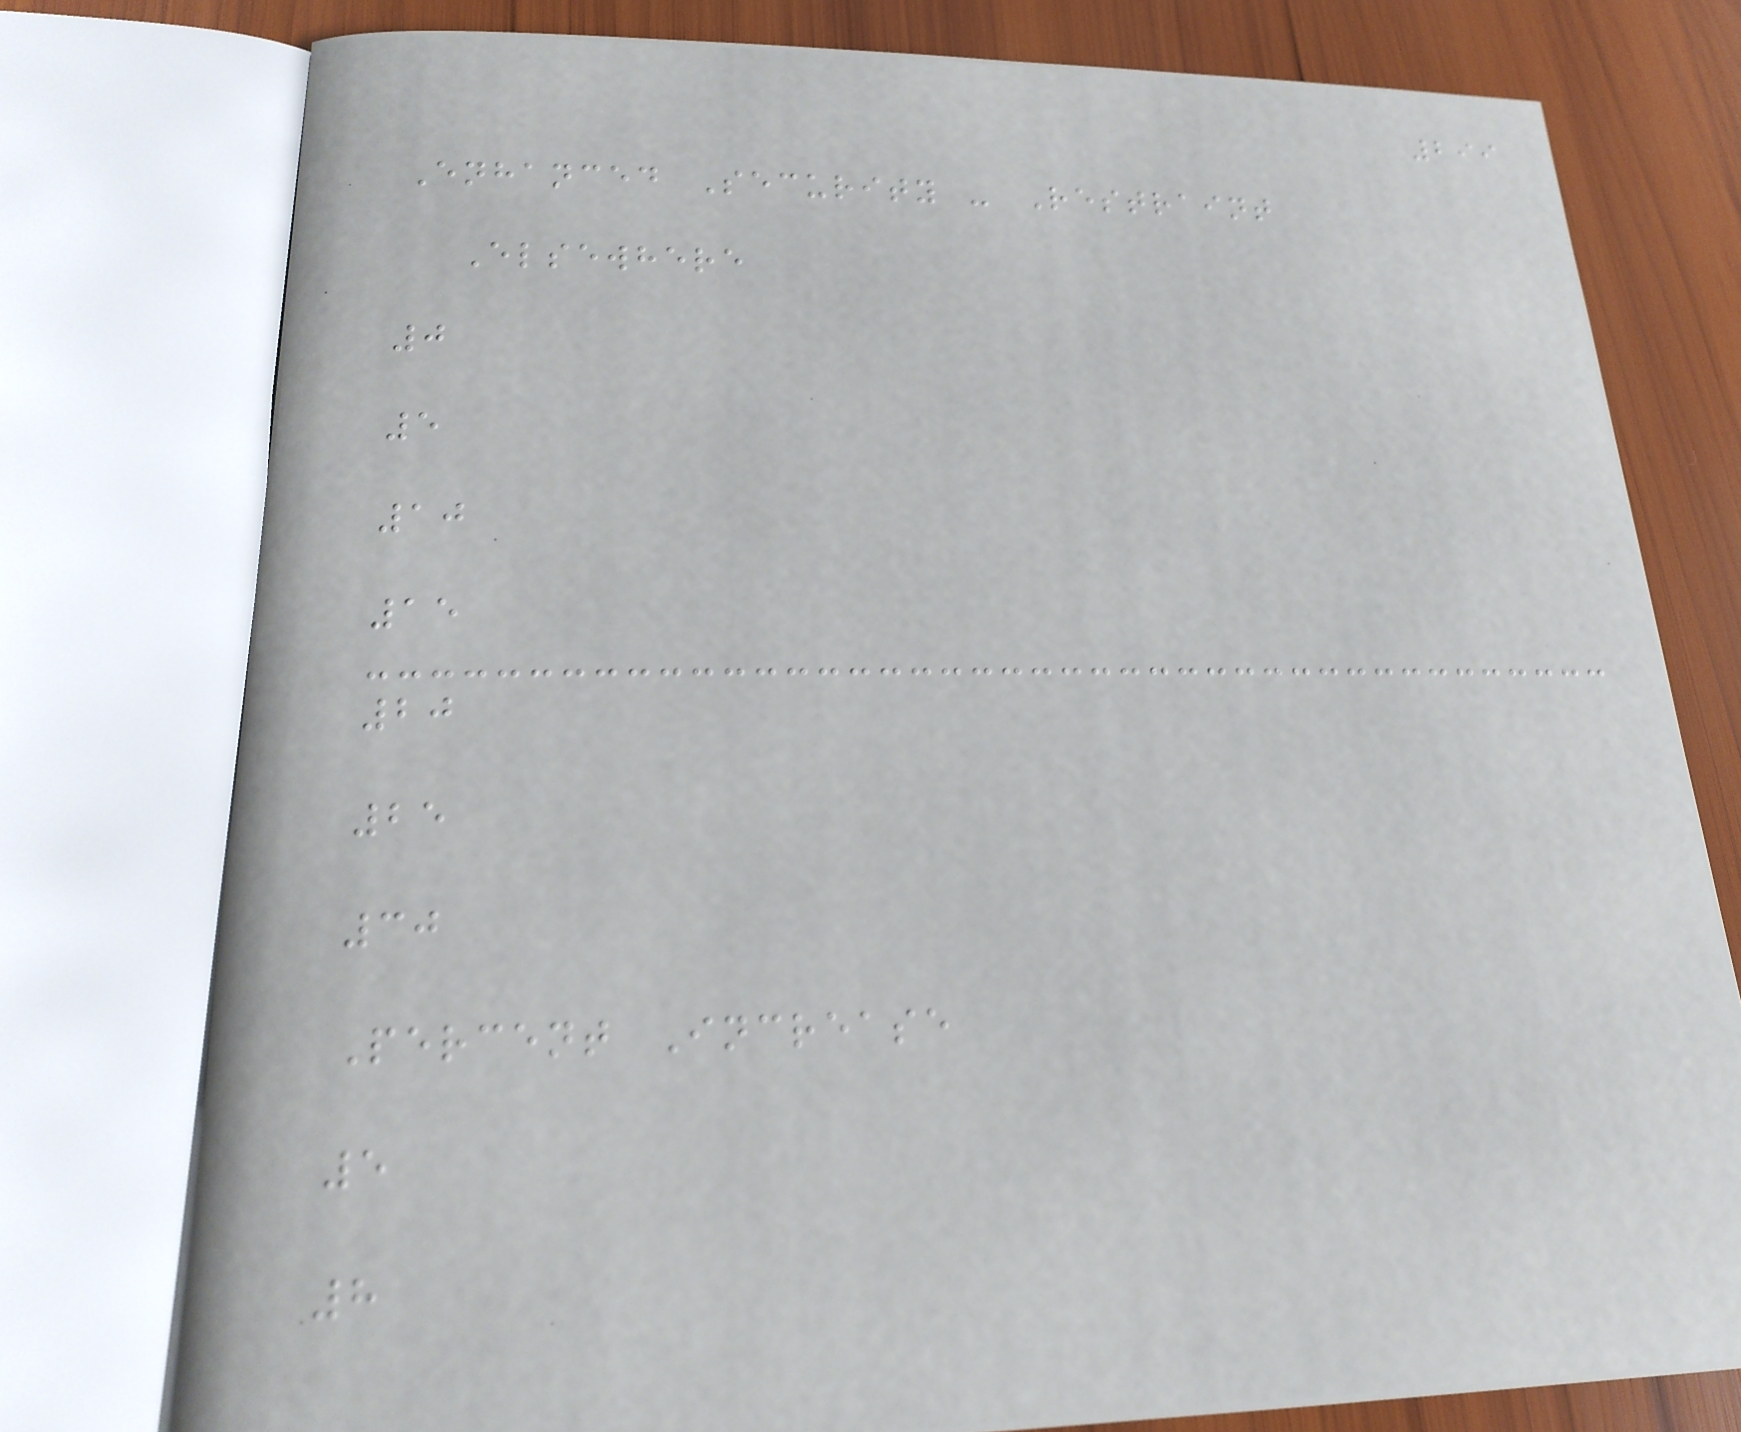299
Enhanced Security - Restraint
Elsewhere
0
5
10
15
20
25
30
Percent Increase
5
8
